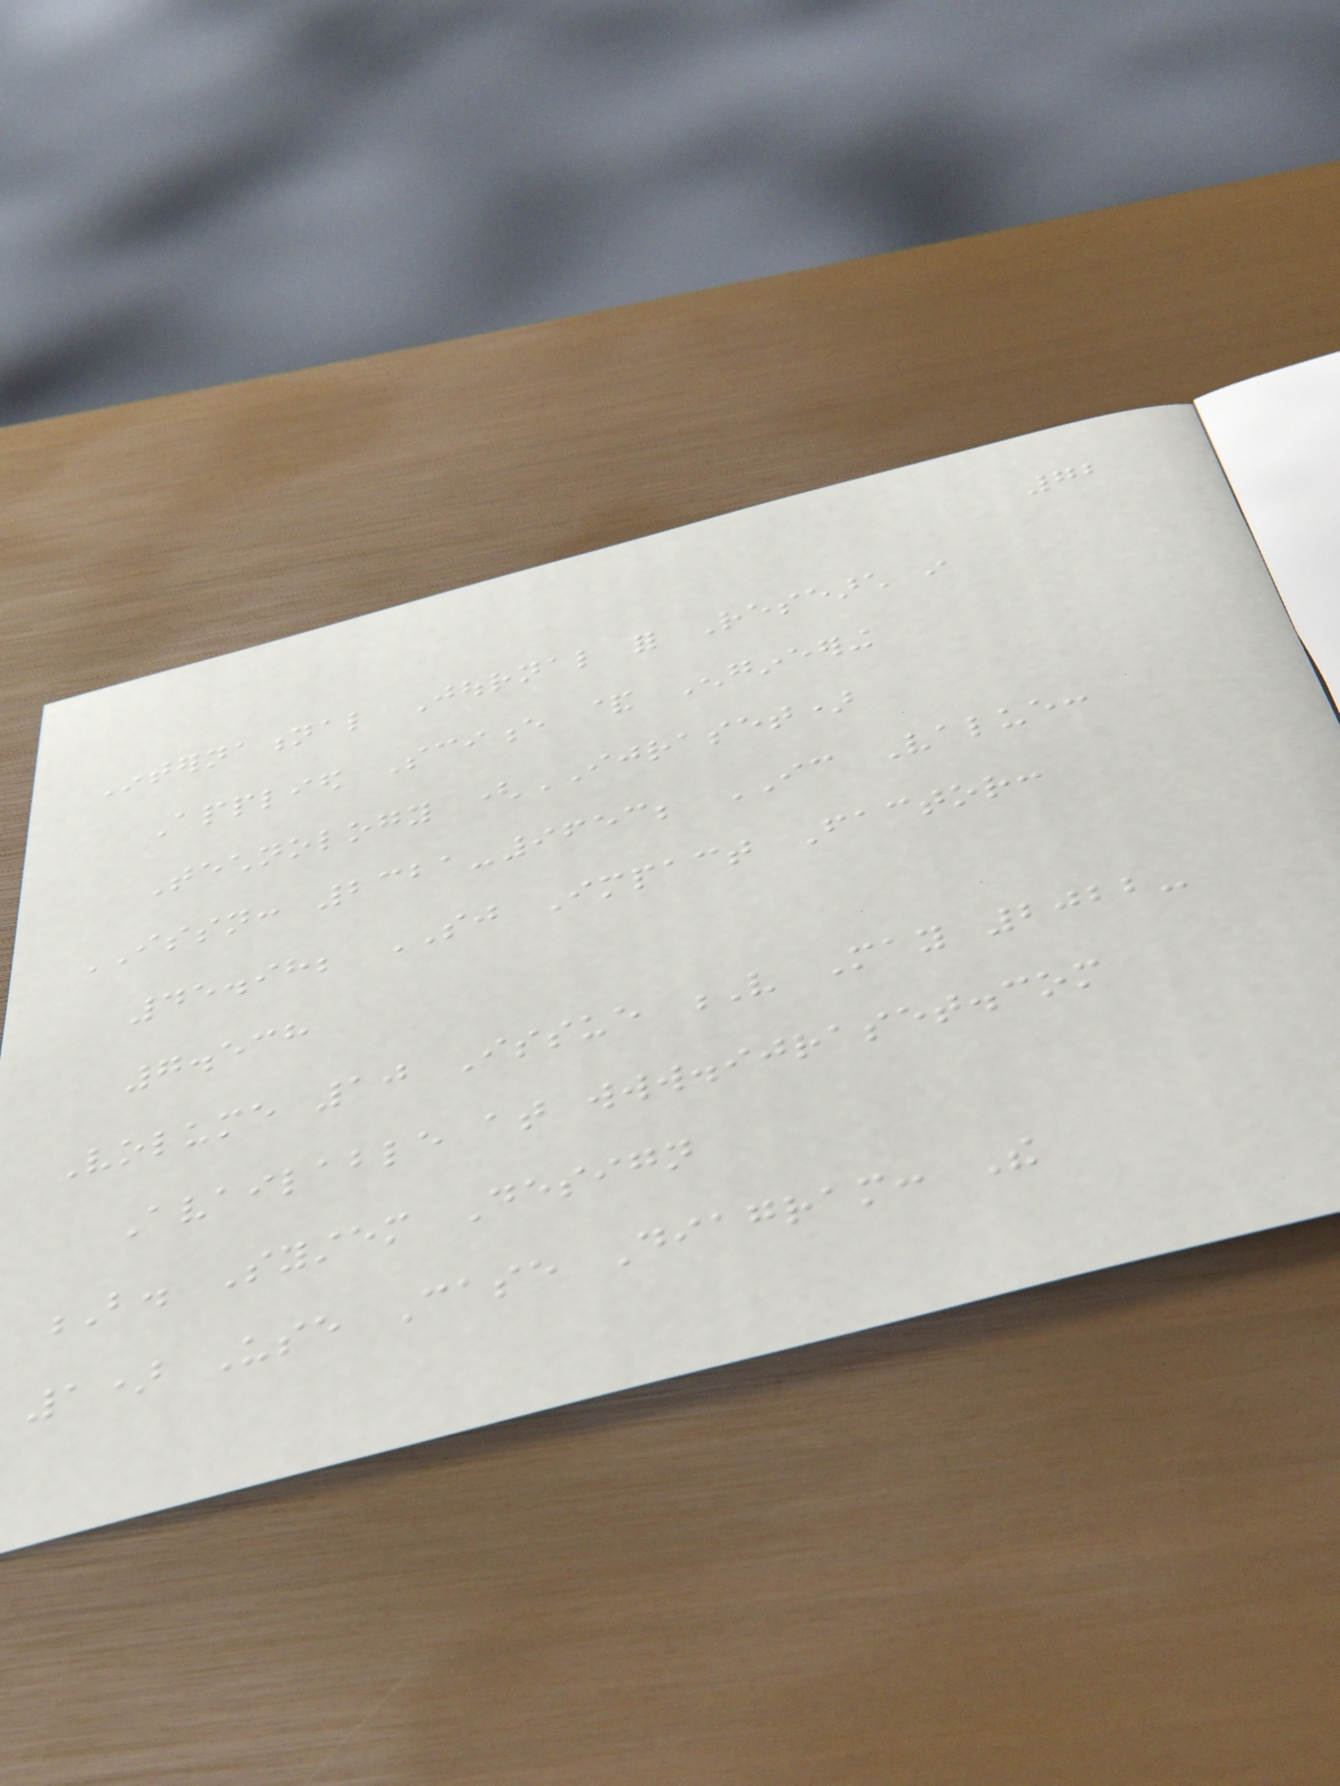72
International Journal for Research in
Applied Science & Engineering
Technology (IJRASET)
ISSN: 2321-9653; IC Value:
45.98; SJ Impact Factor:
7.538
Volume 10 Issue V May 2022-
Available at www.ijraset.com
B. System Design
1) Use Case Diagram: The
